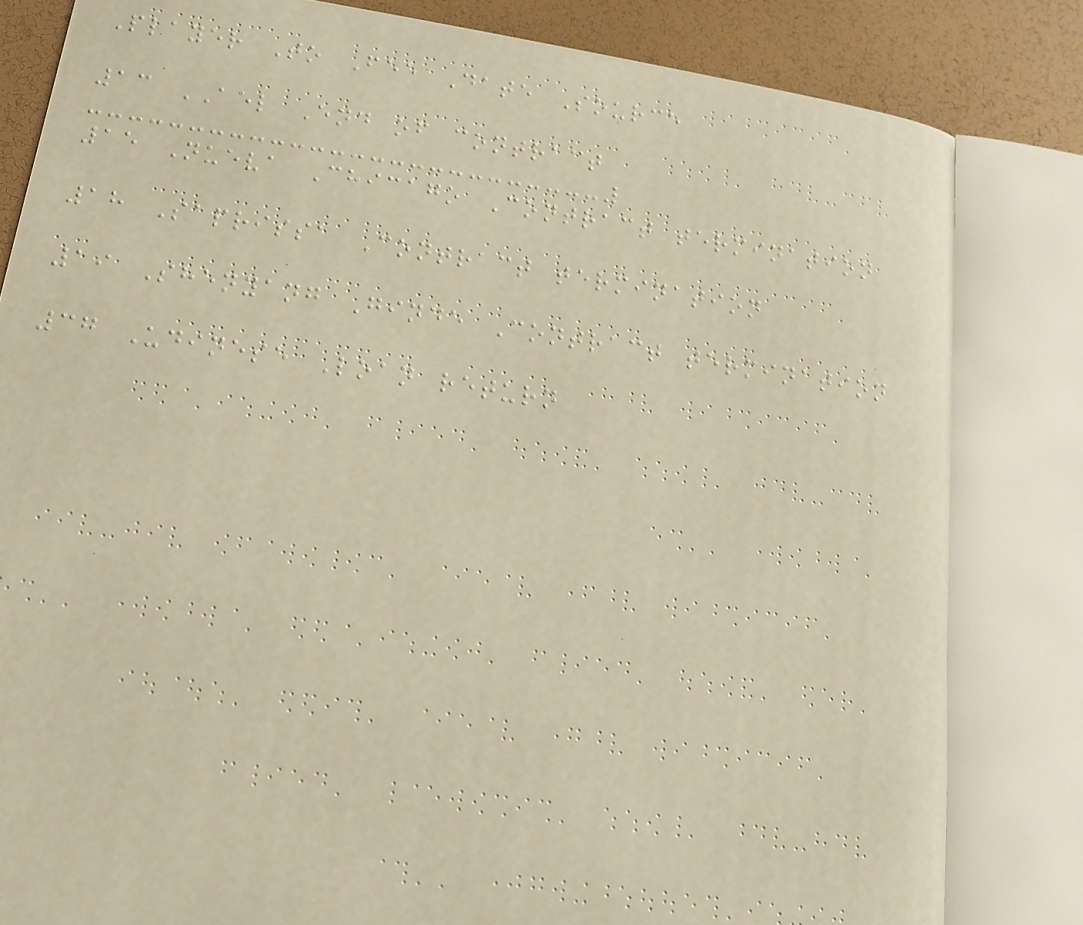Player To Fee Date Source
13 AEL End of contract
15 Nueva Chicago Contract termination
18 Saprissa Contract termination
19 Shenyang Ginde Contract termination
37 Udinese Loan return
